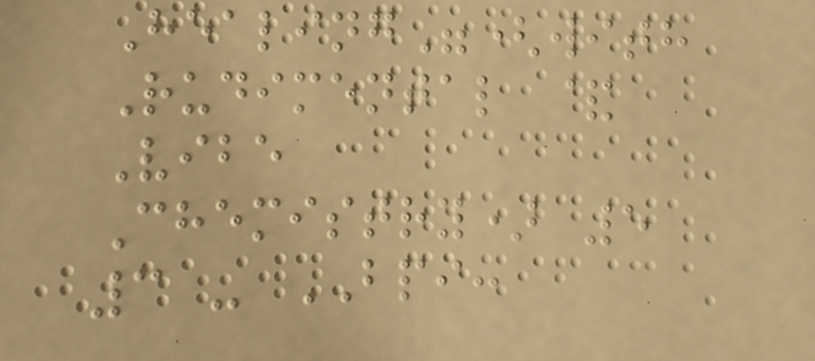Healing"(with
Rudimental &
Vibe
Chemistry) 5
3 - BPI:
